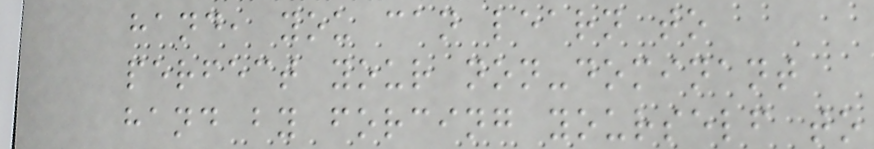hand, you can learn to
perfect your non-dominant
hand by forcing yourself to
